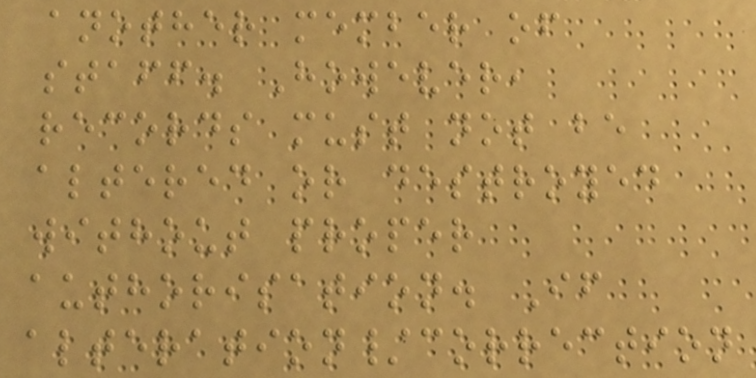another member of
staff. However,
records must not be
altered or destroyed
without proper
authorisation. If
alteration/correction
